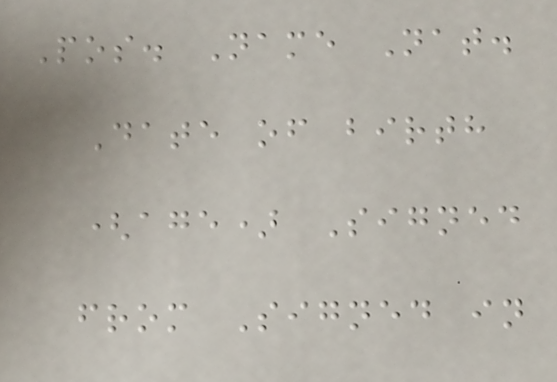Pos. Name Nat.
Date of birth
(age) Signed
from Signed in
